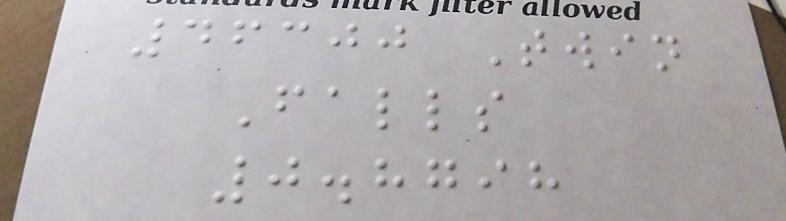46300 Twin
Falls
0.8798
